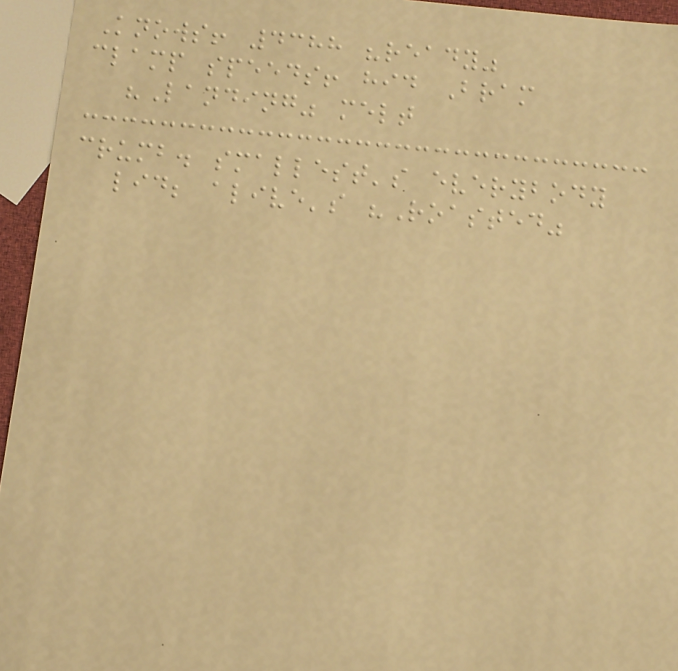Knows! 4388 "ready"
clamp speeds! hid Bram
"Landing" melt
crumb. smallest's everybody
lid; alive's "Roasted"
